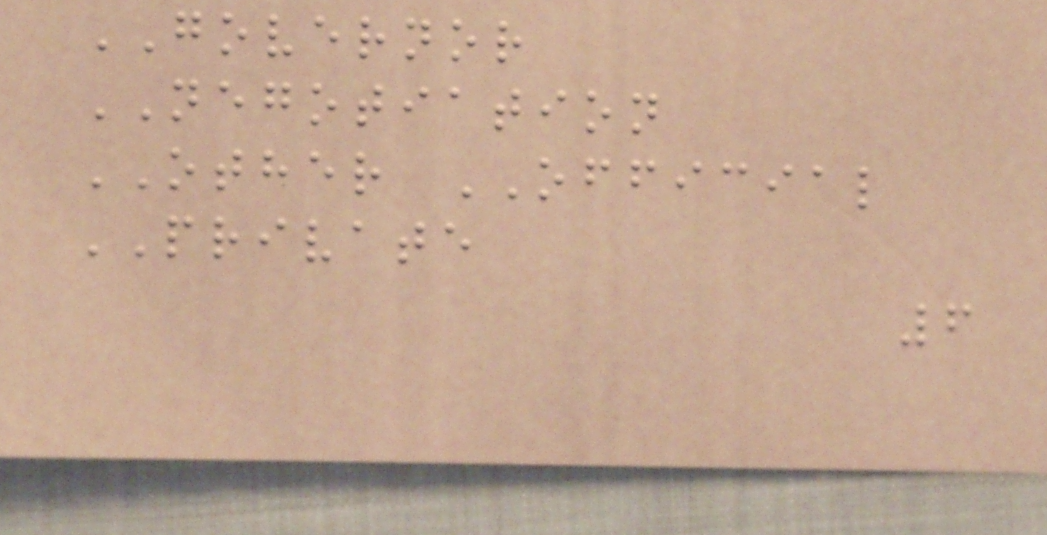GOVERNOR
NEGOTIATION
OTHER OFFICIAL
PRIVATE
6
